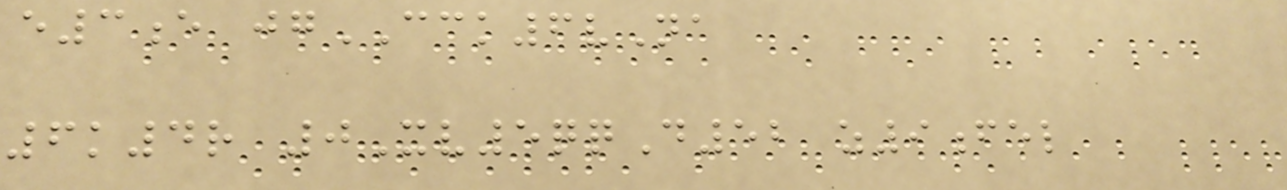e3e jgCCK6vNa
6k4r 0Xv5qqD52 z9fel
